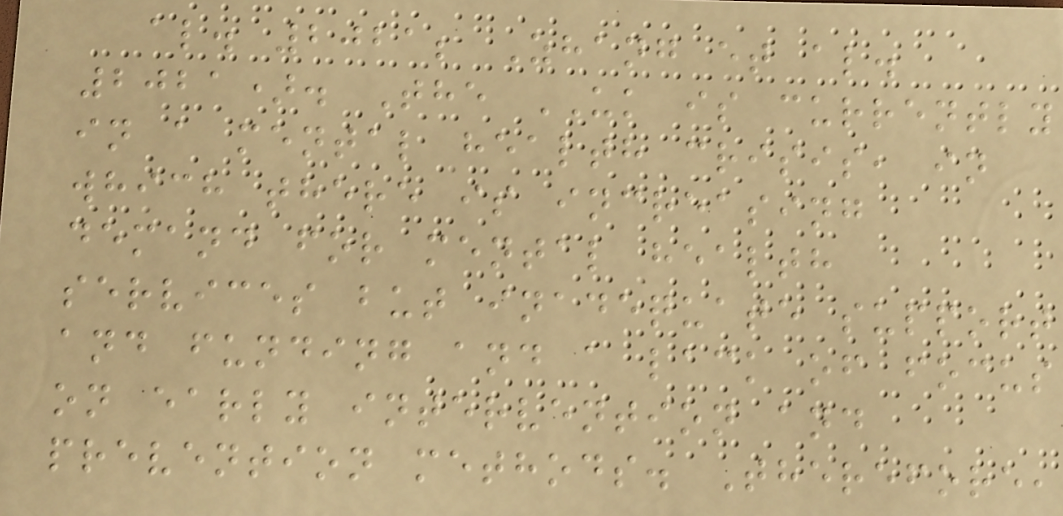al. 2021; Zhang et al.
2021). The UK is currently
in a mental health crisis, in
which there is increasing
demand for mental health
services but inadequate support
and funding and a lack of focus
on early intervention and
prevention methods. Therefore,
